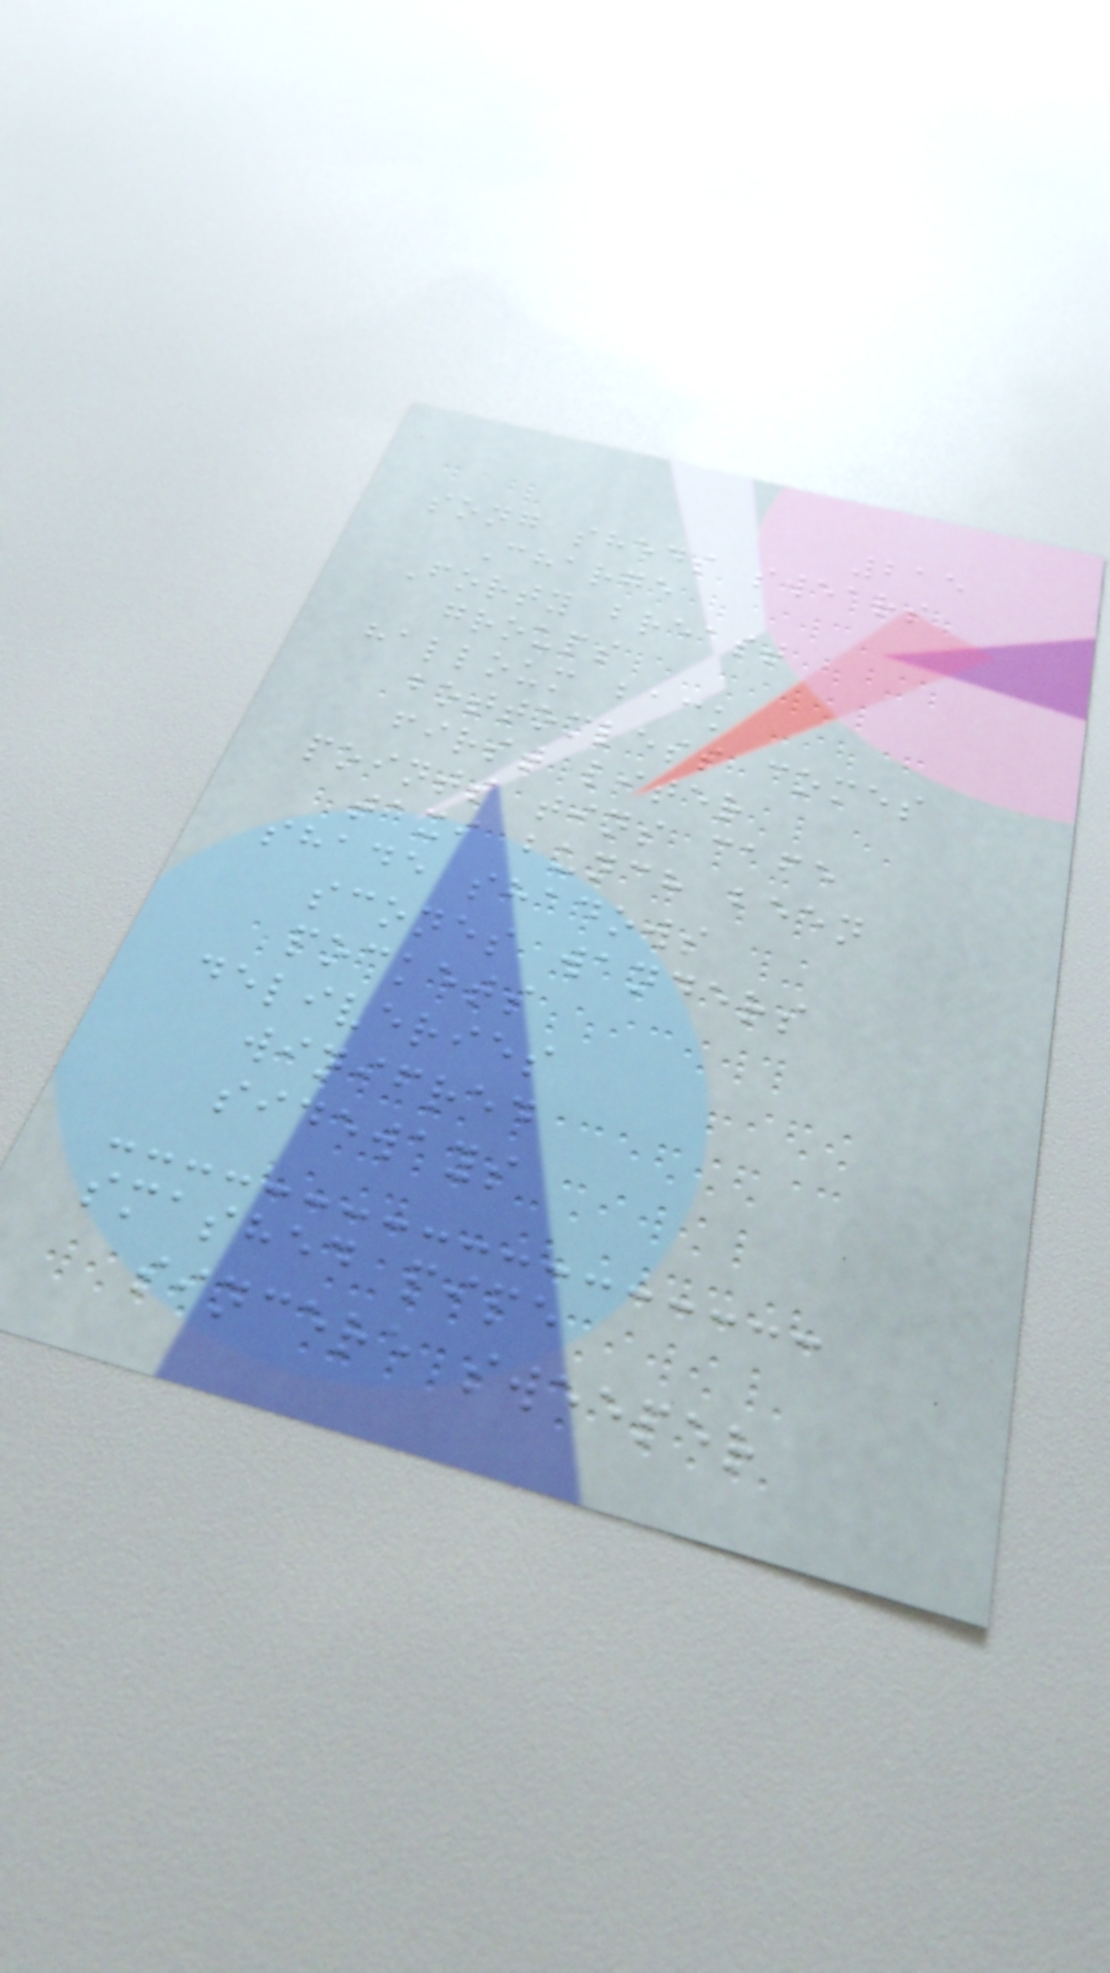215
song sheds swears
Charge
Forty breast
groups
halloum back
bottomless comes
first liter
points tins cafe
taxi bunch been
shade shadows
scones wanders
pockets
deliveries
winifred
sideways
smashed pipe
sincere sweeper
